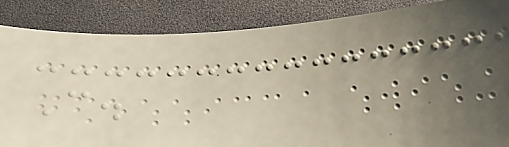C.
